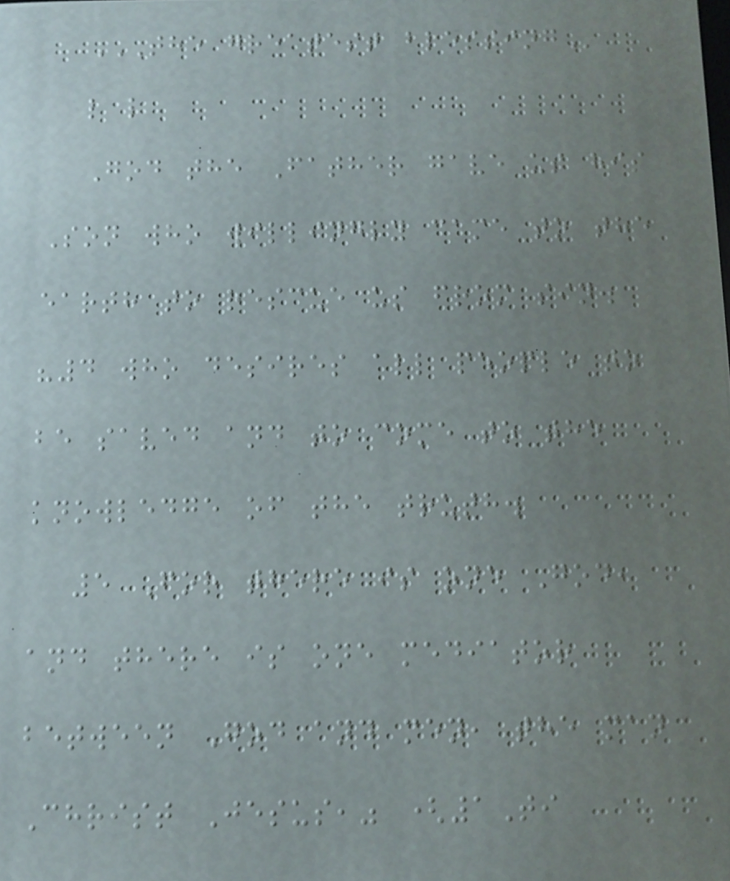THE GREATEST BLESSING
l l
God the Father gave us his
Son who willingly came to the
earth to rescue us from sin.
"4 who desires all people to
be saved and to come to the
knowledge of the truth.
5 For there is one God,
and there is one mediator
between God and men, the man
Christ Jesus," (1Ti
